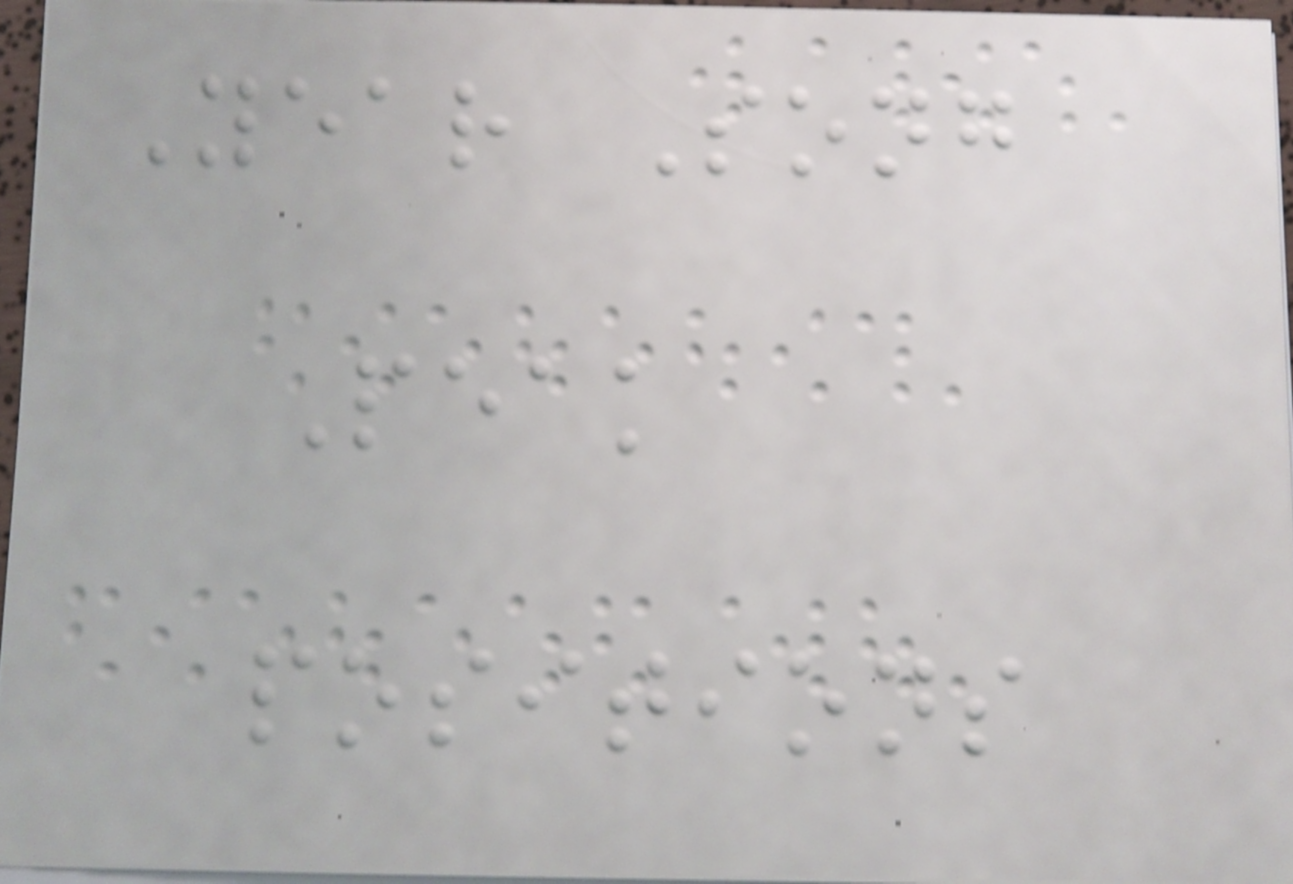Year Song
Peak
positions
